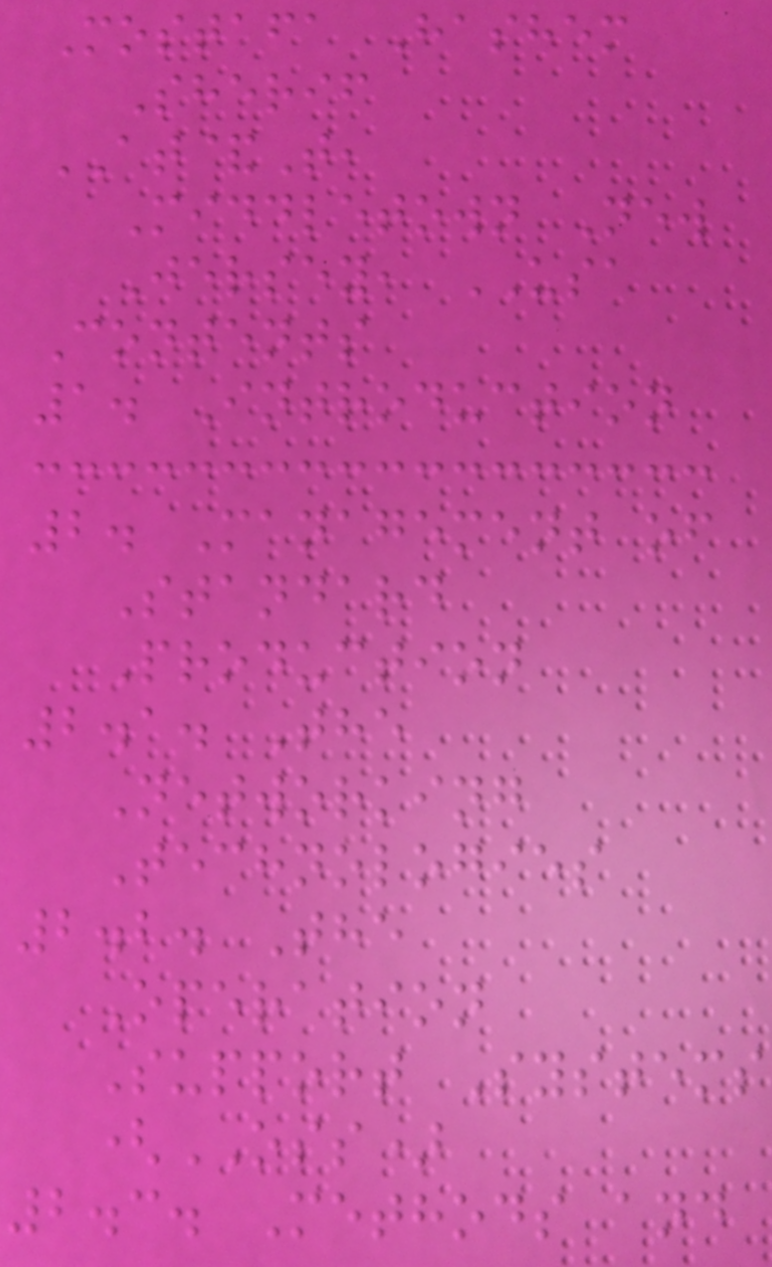Mostafa Hashem
Sherif
AT&T,
Middletown New
Jersey, USA
Contents
1. Introduction
2. Management of
Standard
Production
2.1. The
Networking
Technologies
2.2. The
Operation
Support Systems
(OSS)
2.3. Methods and
